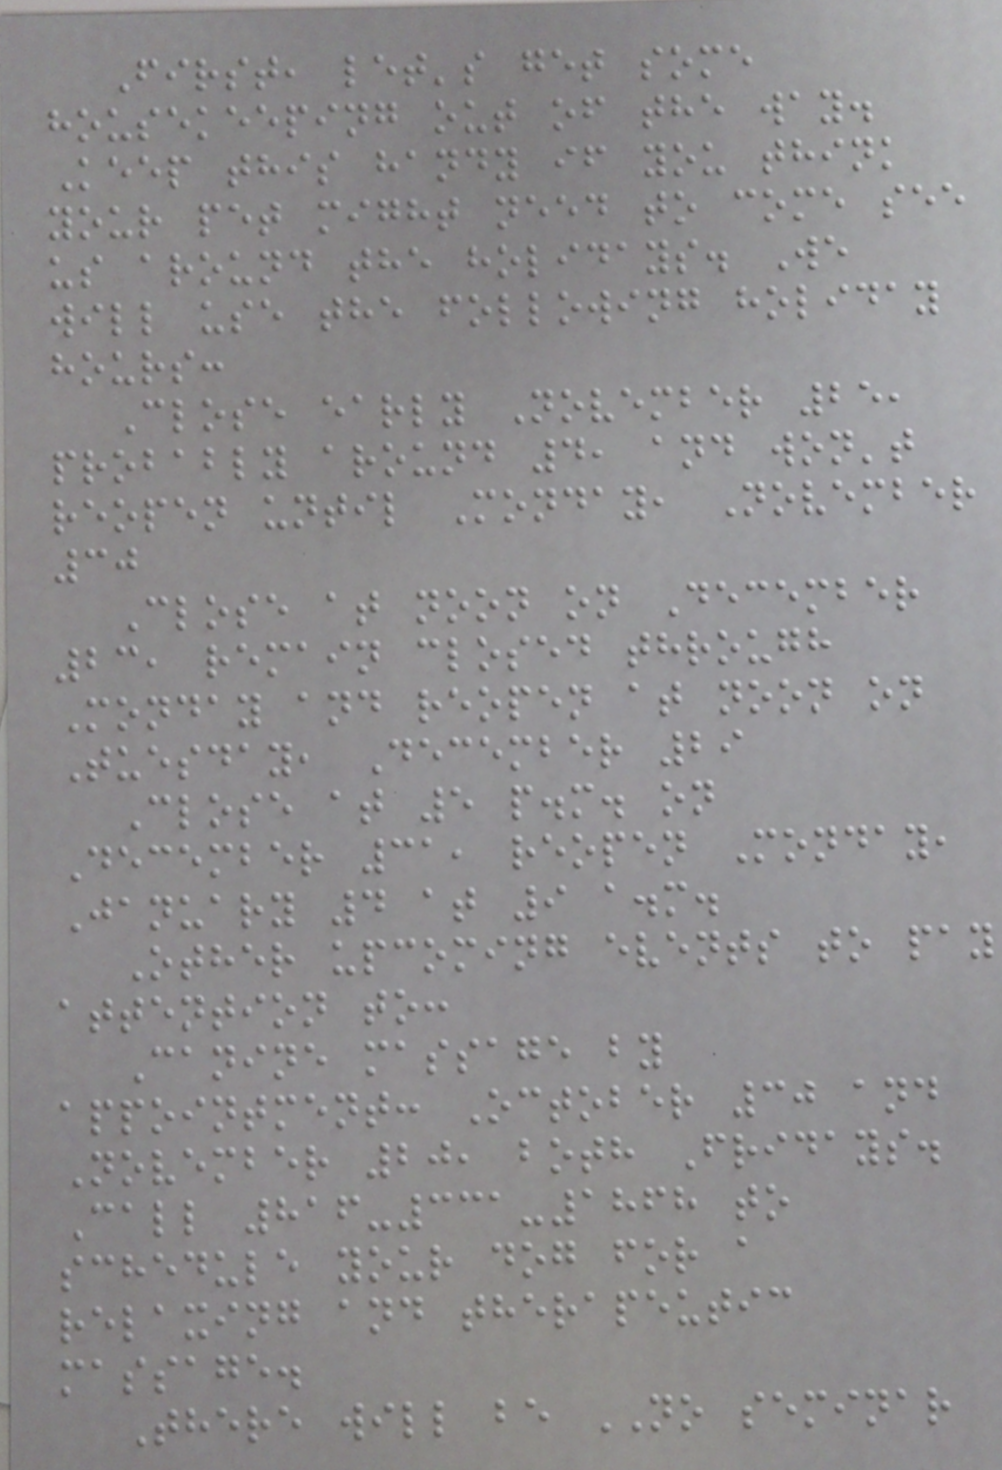First, let's get some
housekeeping out of the way.
Keep this handy if you think
your pet might need to come see
us around the holidays. We
will use the following holiday
hours:
Close early November 25,
probably around 4, and won't
reopen until Monday, November
30
Close at noon on December
23, remain closed through
Monday and reopen at noon on
Tuesday, December 29
Close at 5 p.m. on
December 31, reopen Monday,
January 4 at 9 a.m.
Other upcoming events to pay
attention to:
Canine massage by
appointment: October 30 and
November 20, both Fridays.
Call 816-331-1868 to
schedule your dog for a
relaxing and therapeutic
massage.
There will be NO seminar
